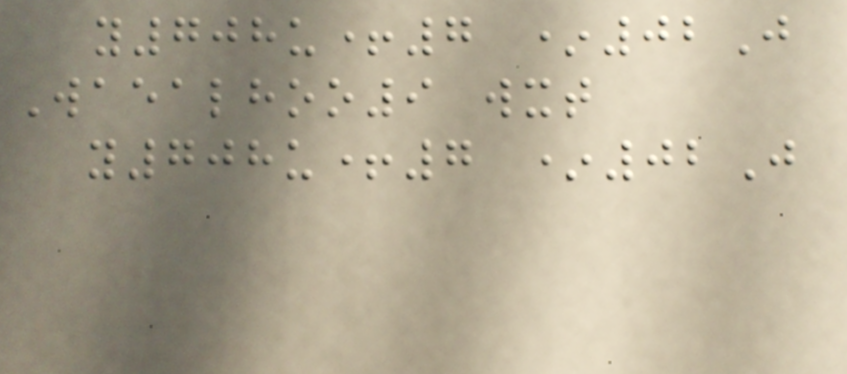y708u+7 *02J
Waealhoo9 wxt
y708u+7 *02J
